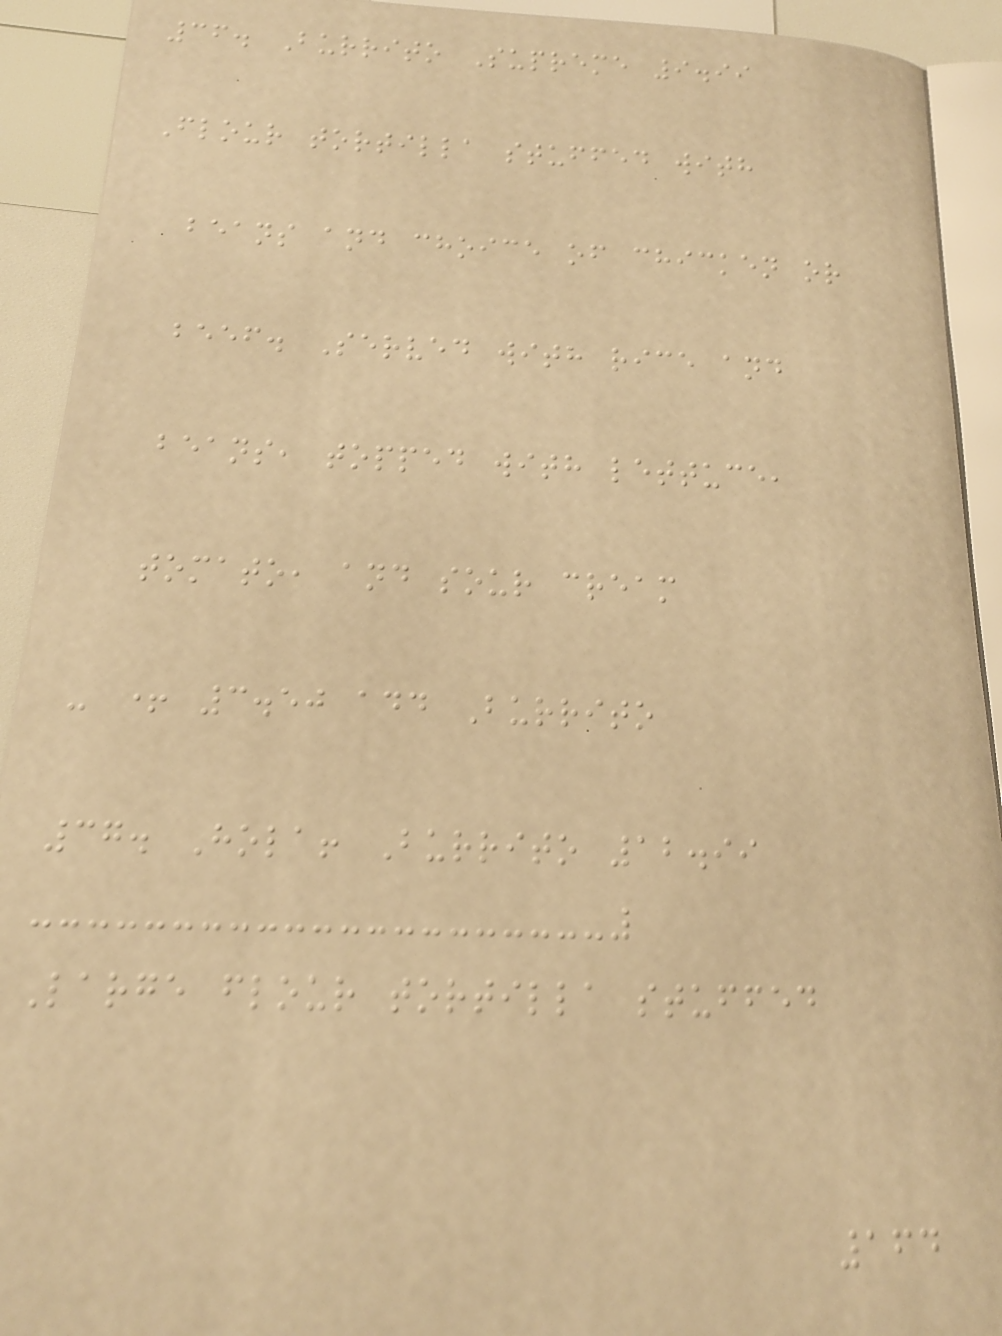36. Burrito Supreme 9.99
Flour tortilla stuffed with
beans and choice of chicken or
beef. Served with rice and
beans, topped with lettuce,
tomato, and sour cream
- + 3.50 add Burrito
37. Hola! Burrito 12.99
Large flour tortilla stuffed
164
